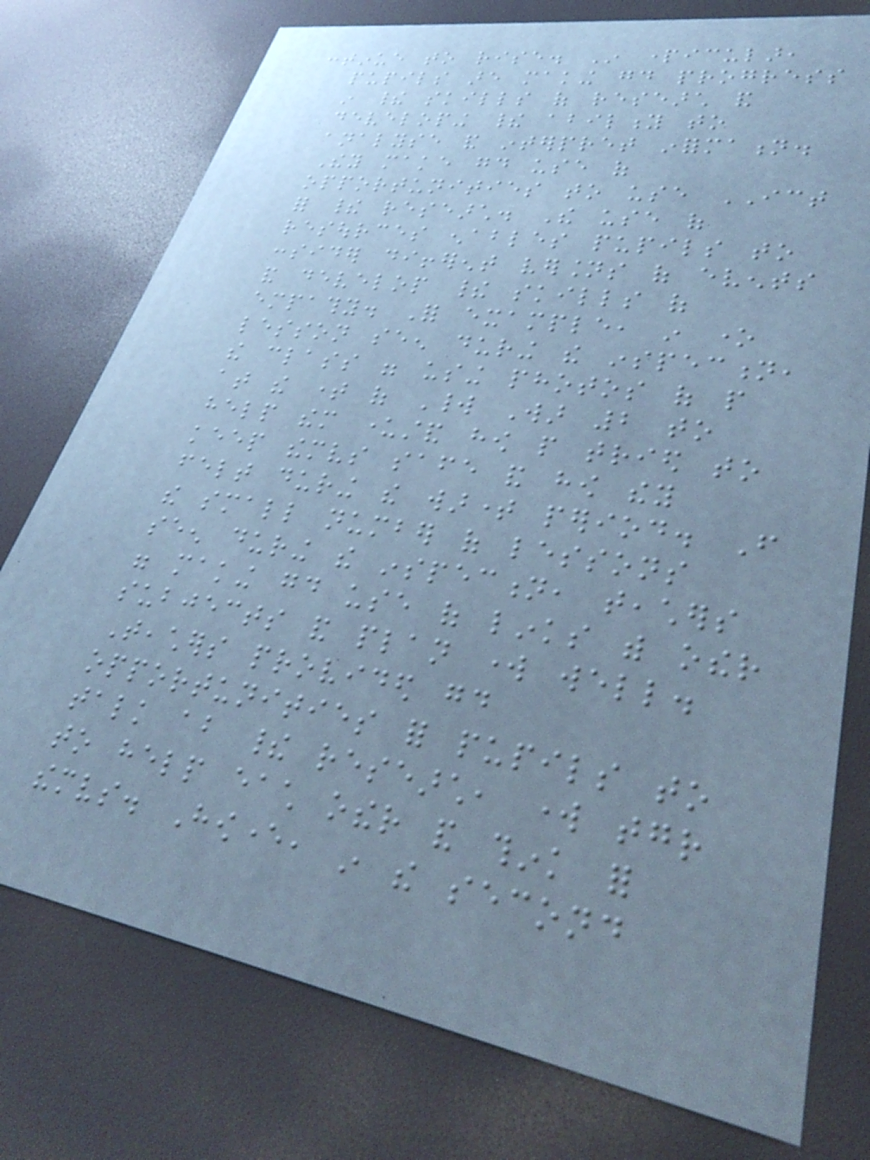continue to rise. In particular,
pupils are making good progress
in their skills of research and
developing their ability to
analyse and interpret information.
They make good use of
opportunities to use ICT
for their research. The use of
resources enables pupils to
consider different versions of events
and develop their skills of
empathy. For example, in one
lesson seen during the inspection,
the class were using photos of people
at the time of World War 2 to
help them understand how people tried to
keep themselves safe and how they
felt during the wartime period. From
the small number of lessons
seen during the inspection, teachers
were making good use of links with other
subjects and plan work well.
Teachers provided good
opportunities for pupils to
talk about their research, work together
to help each other and think for
themselves. However, in the second
